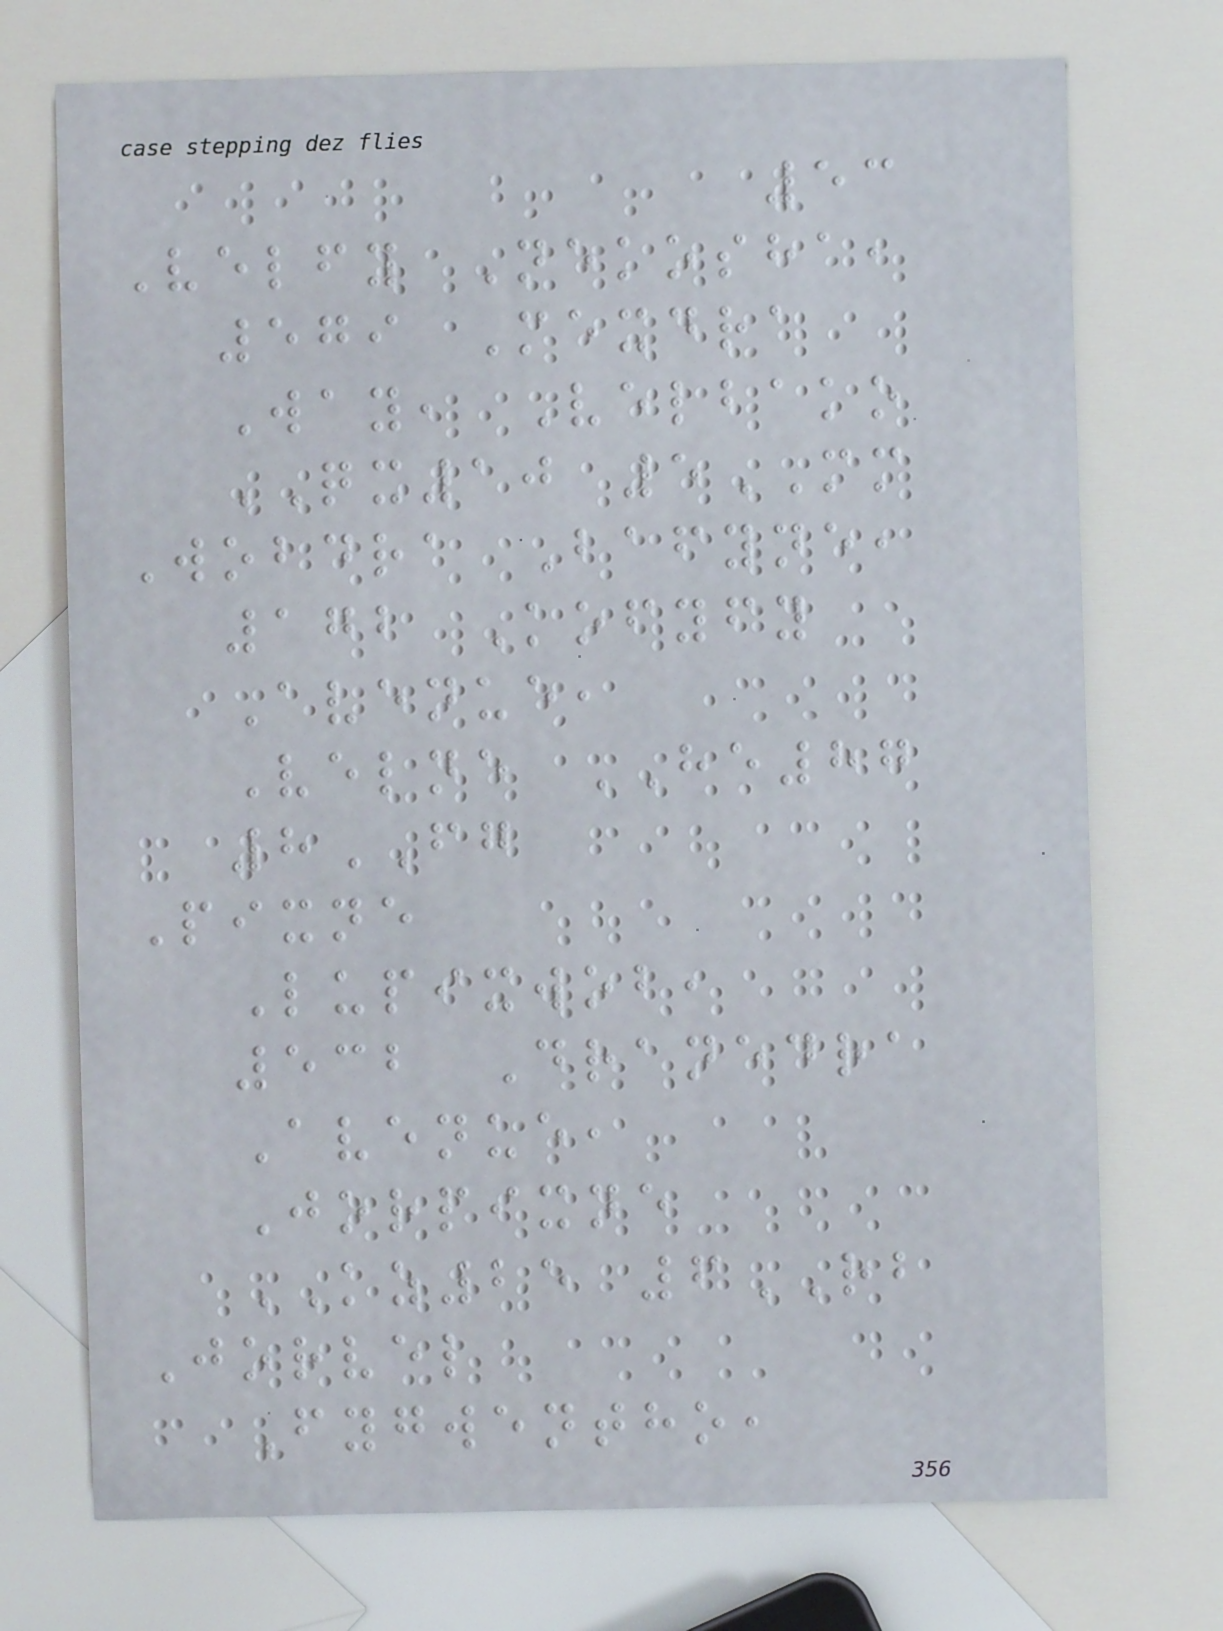53
Velfy Nekosha,
579 Mexdra
Way, Velbako
QX10 5MM
Wobdra Bafyne,
172 Kofyfy
Avenue,
Velne HE87
8FG
Pixne
Lupixwob,
532 Dranedra
Avenue,
Jorpixne
KZ25 6RB
Jorvel
Fygwentho,
